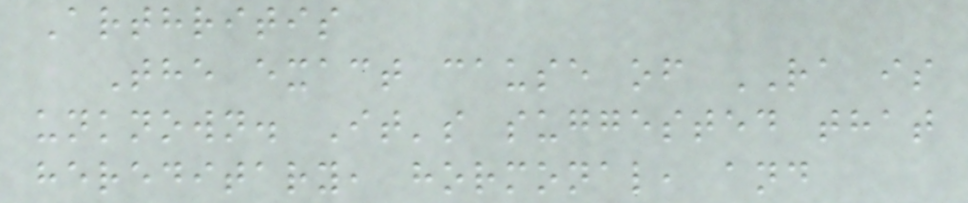Arthritis
The exact cause of RA is
unknown. It's suggested that
hereditary, hormonal, and
